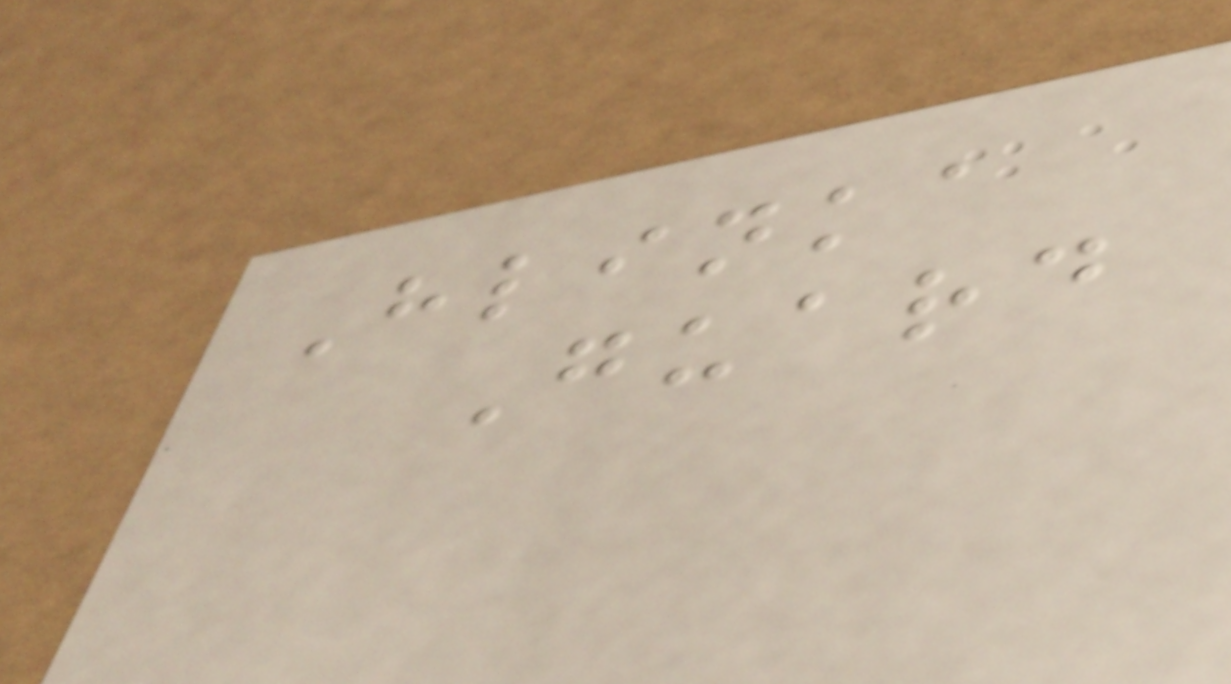Hlinka
Guard
